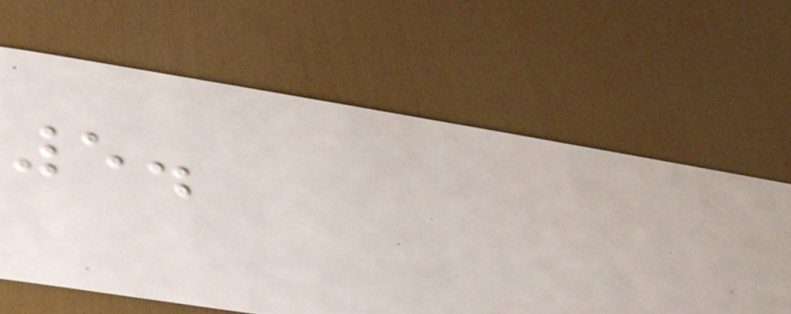5.
